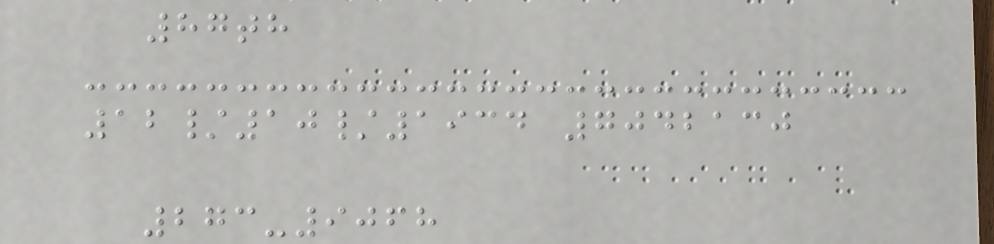87th
12/10/1934 7042130
273-9068
